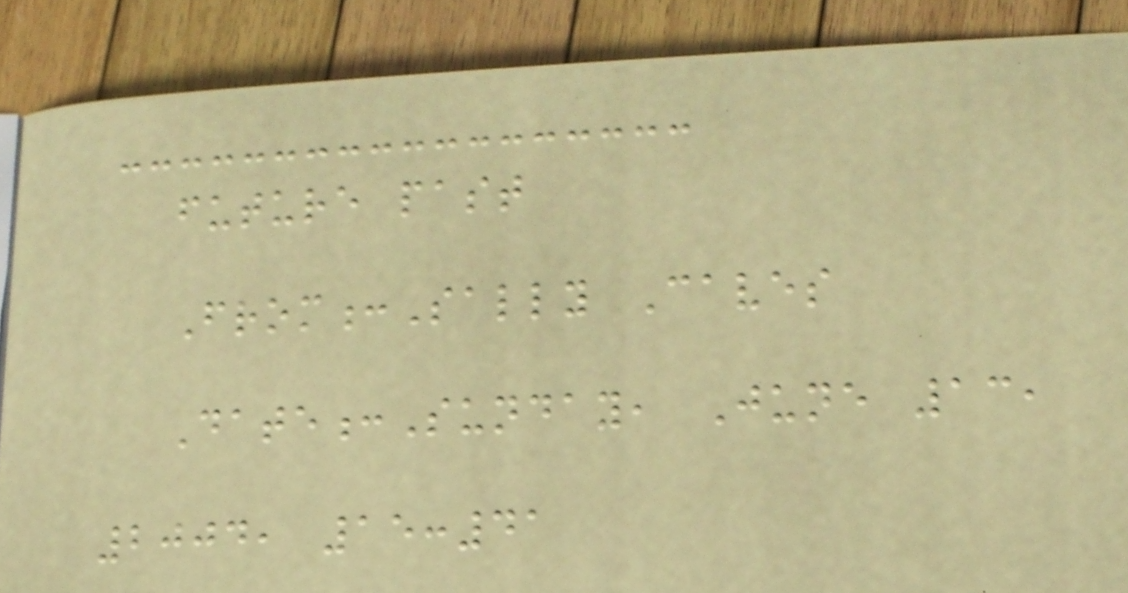future past
From:Sally Caves
Date:Sunday, June 13,
2004, 15:41
